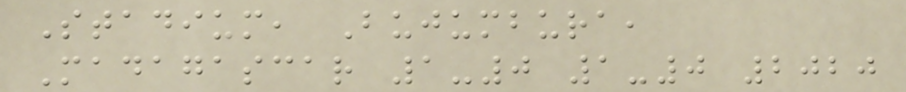Stadium, Bujumbura,
Madagascar 1-0 1-0 2020
